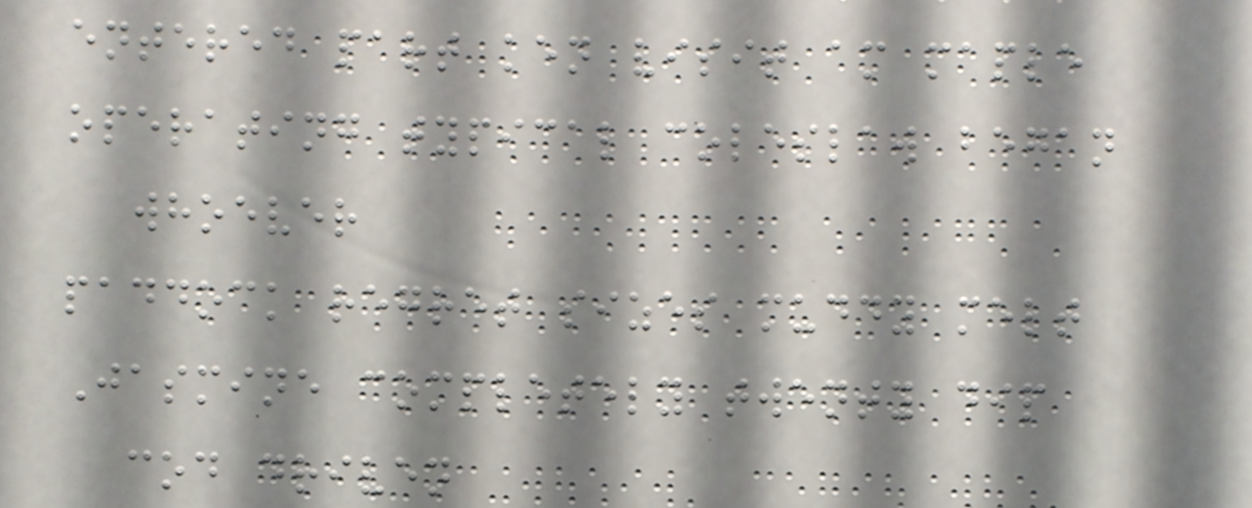entered part ken visit am maple
operating typical coleslaw began
whoever
paddock regret sizes muddy melt
Jasmine completely twenty dip
cod driven
